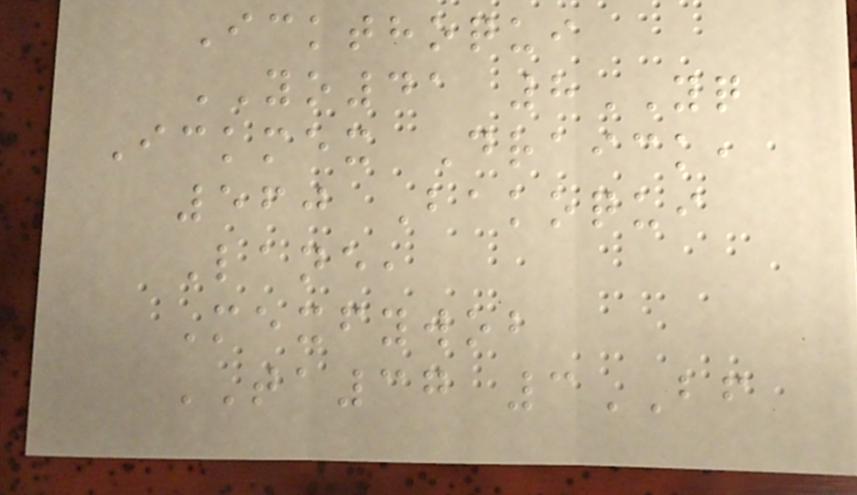Ickthoqui
YO41 8YQ
Ickmex Draick,
560 Bakoqui
Lane,
Mexfywob
TA37 3BF
